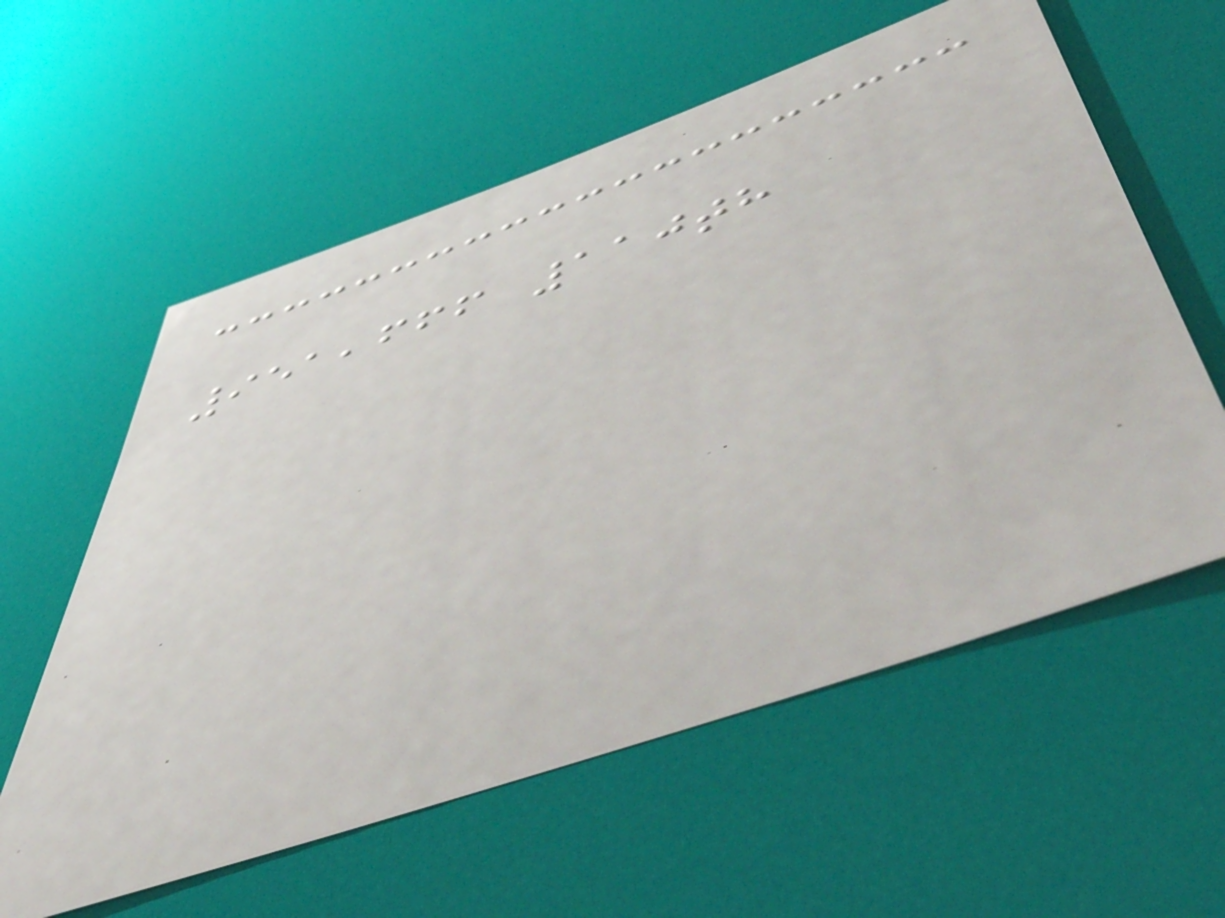951,666 110th
